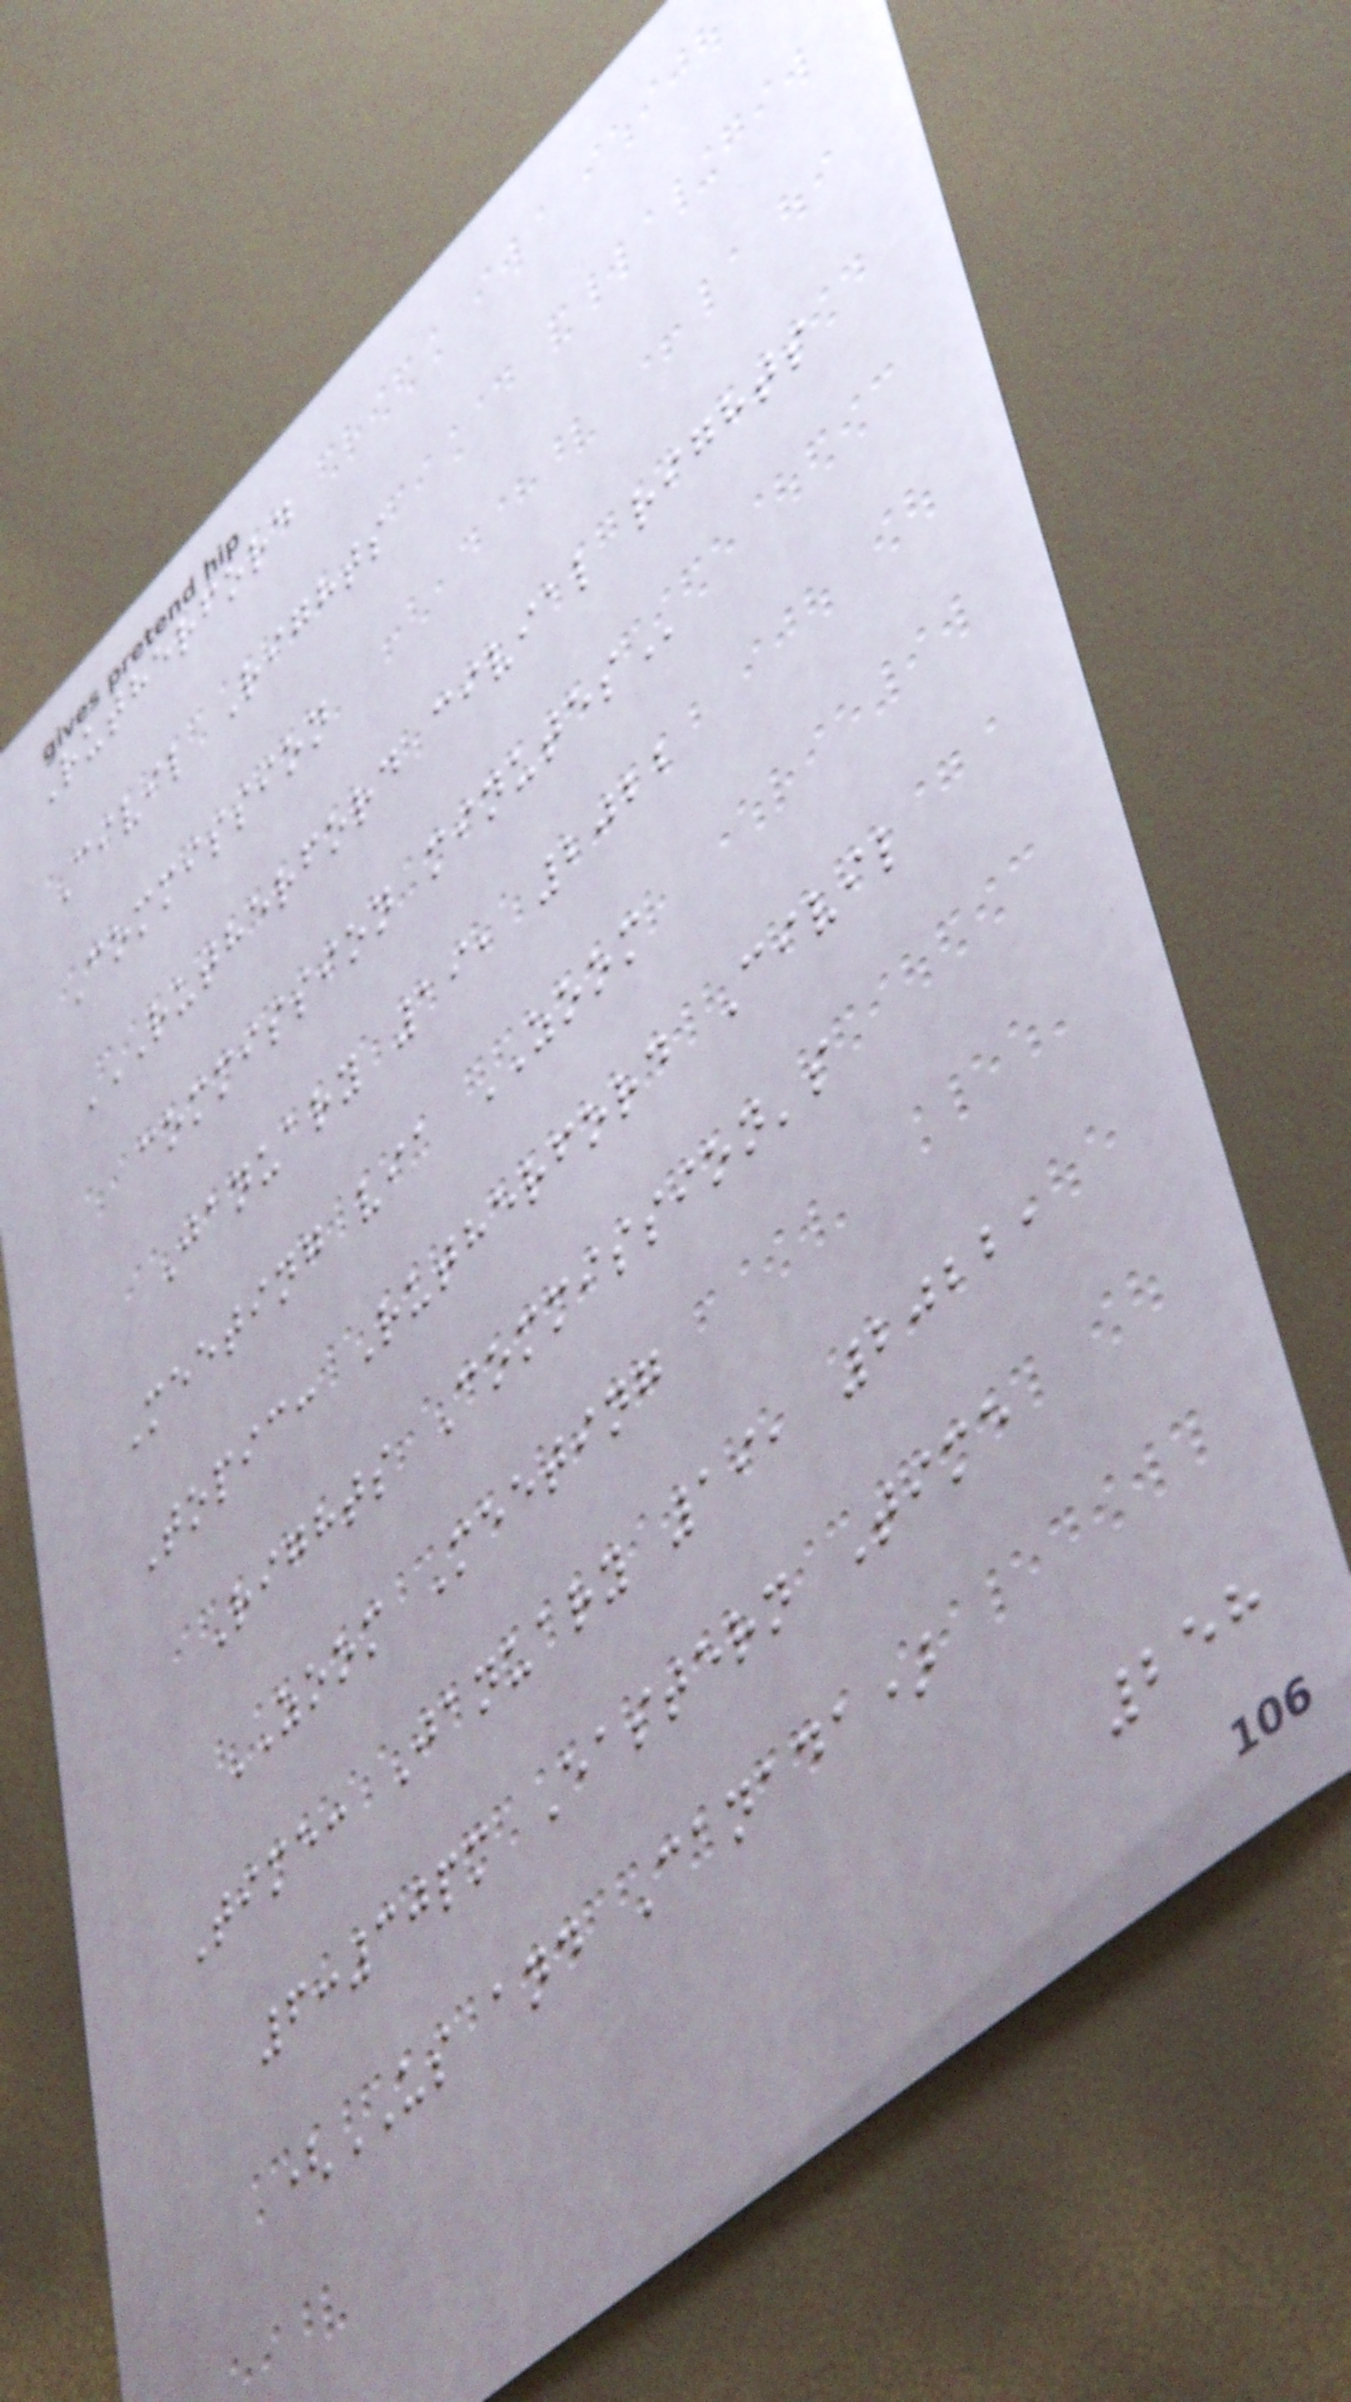Rutherford
Civil Rights
Commission
RUTHERFORD CIVIAL RIGHTS
COMMISSION MINUTES
January 19, 2022
Meeting via ZOOM
Topic: Rutherford Civil
Rights Commission's
ZOOM Meeting
Time: January 19, 2022,
6:30pm Eastern Time
(US and Canada)
258
